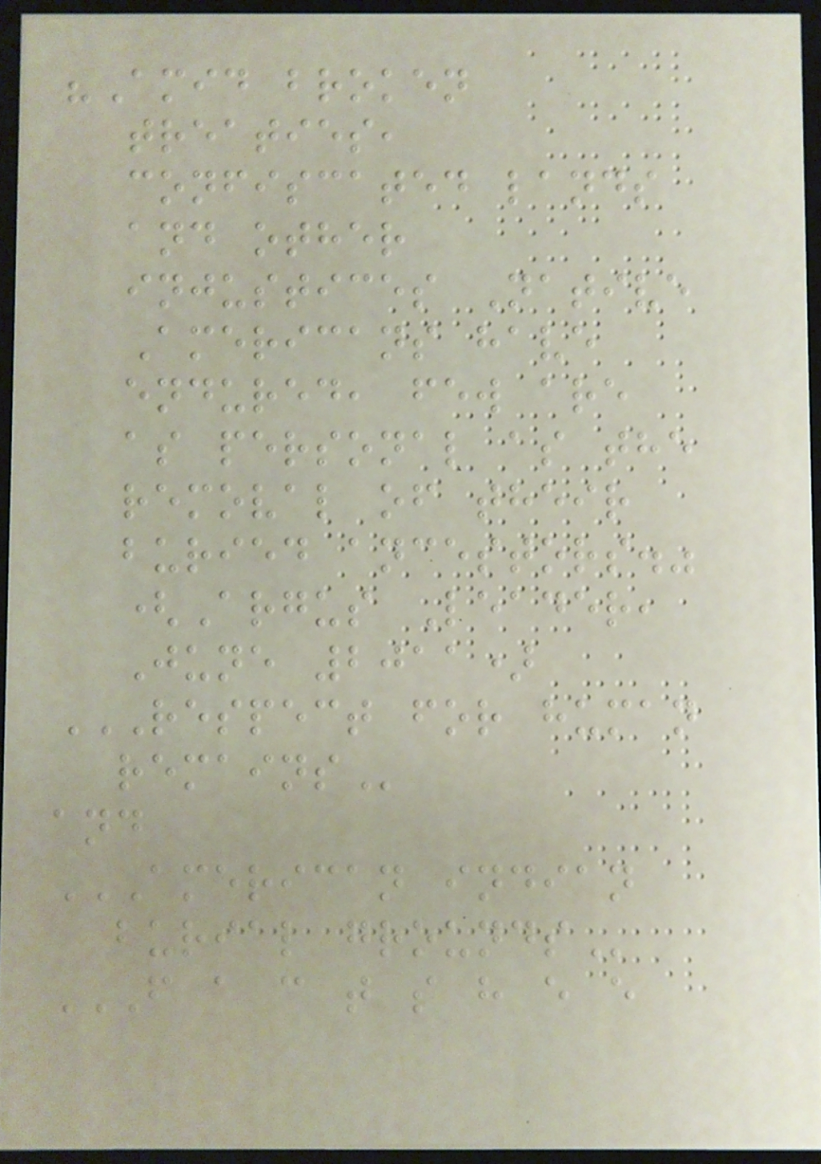"Amid broken
treaties,
confiscated lands
and other
injustices Native
Americans have
endured, few are
as personal as the
removal of their
buried ancestors."
(Argus Leader,
June 2011)
RESPECT FOR HUMAN
REMAINS
and
AMERICAN INDIAN
BURIAL GROUNDS
F A C T S H E E
